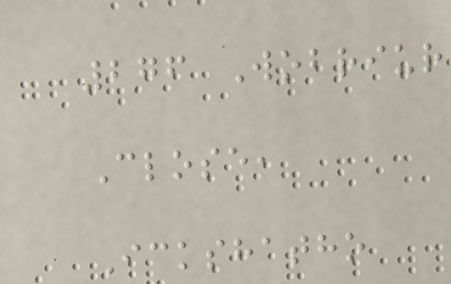276 Wobriur
Close,
Ickshatho
